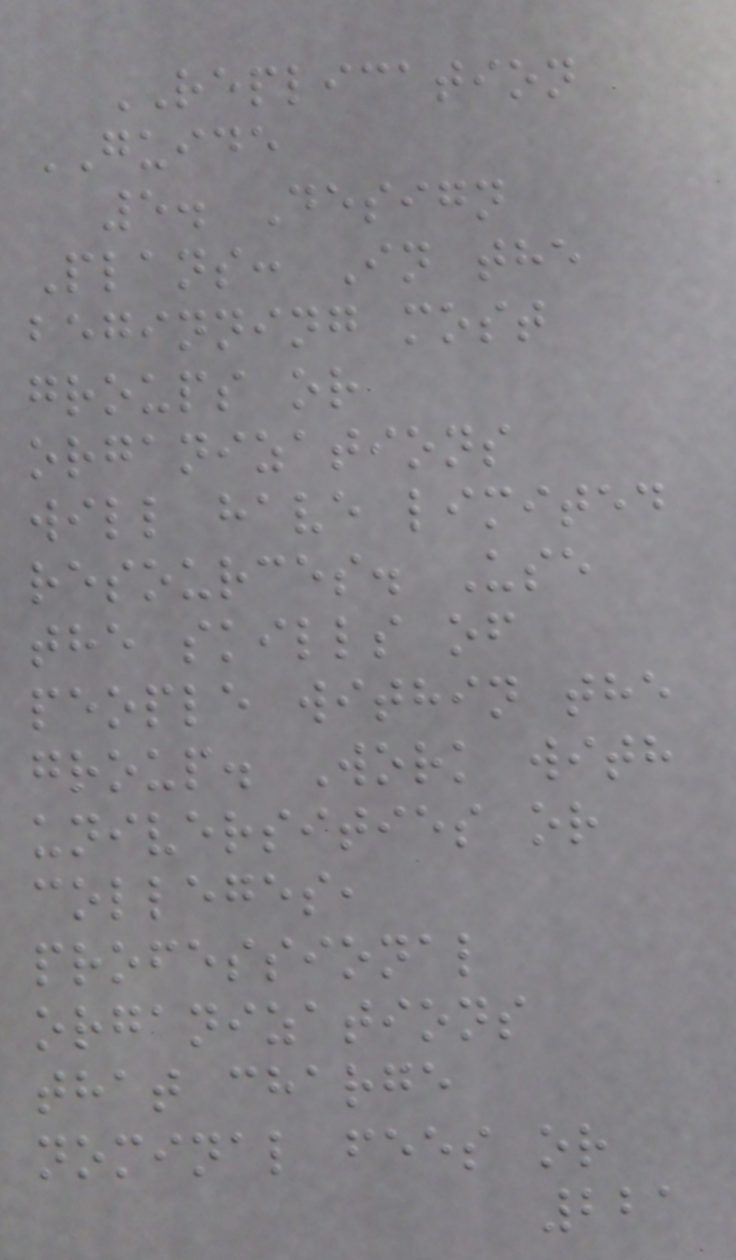REPLICATION
GUIDE
5. Design
Plans: In the
beginning most
groups or
organizations
will have limited
resources. Use
the skills of
people within the
group. Work with
universities or
colleges,
professional
organizations
that charge
nominal fees or
221
